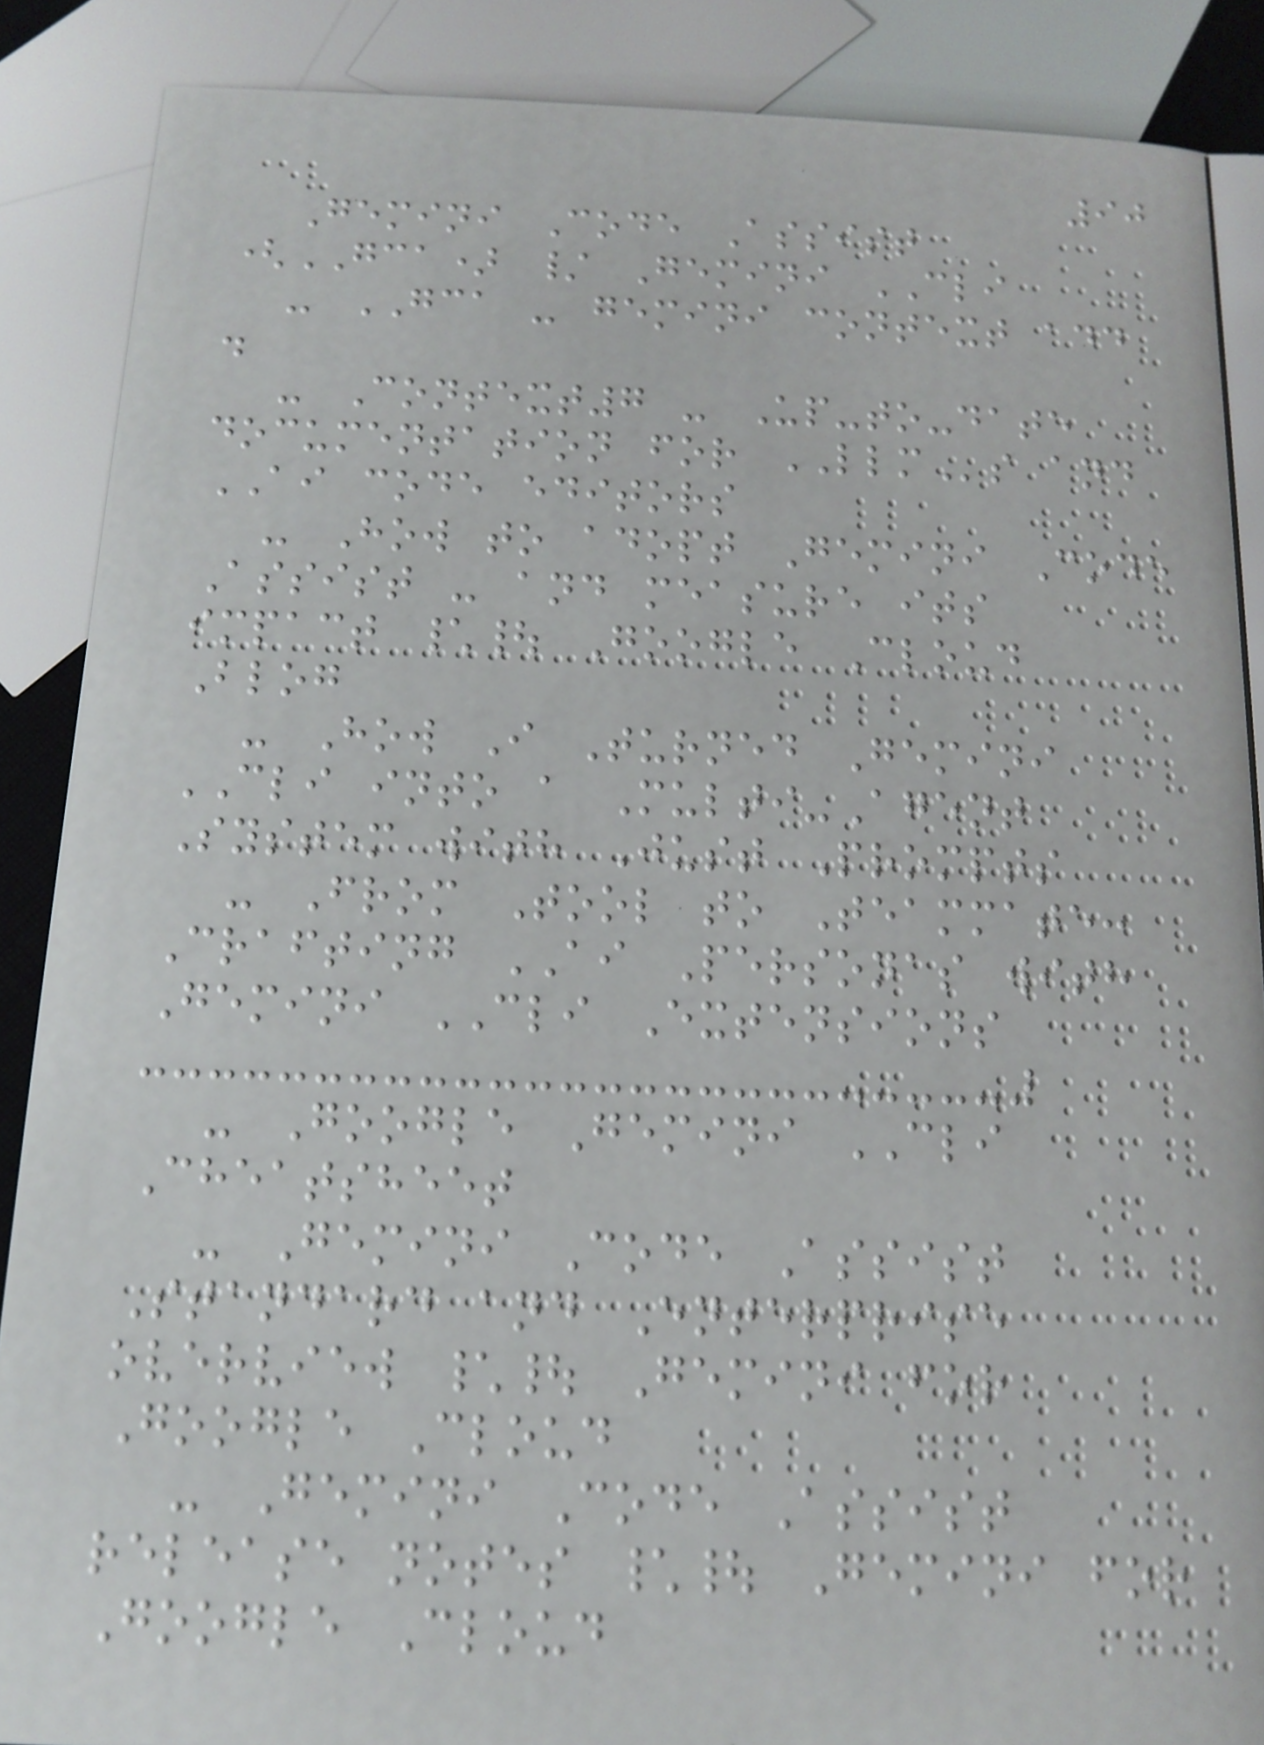90
Gemini Code Assist
(GCA) / Gemini CLI
- GCA - gemini context add
.
- Context7 - Up-to-date
documentation for LLMs and
AI code editors
- How to adopt Gemini Code
Assist - and measure its
impact \| Google Cloud
Blog
- How I Turned Gemini
CLI into a Multi-Agent
System with Just Prompts
- From Tool to Teammate:
Crafting AI Personas with
Gemini CLI Extensions
- Google Gemini CLI
Cheatsheet
- Gemini Code Assist
Standard and Enterprise
overview \| Gemini for
Google Cloud
- Gemini Code Assist
release notes \| Gemini for
Google Cloud
